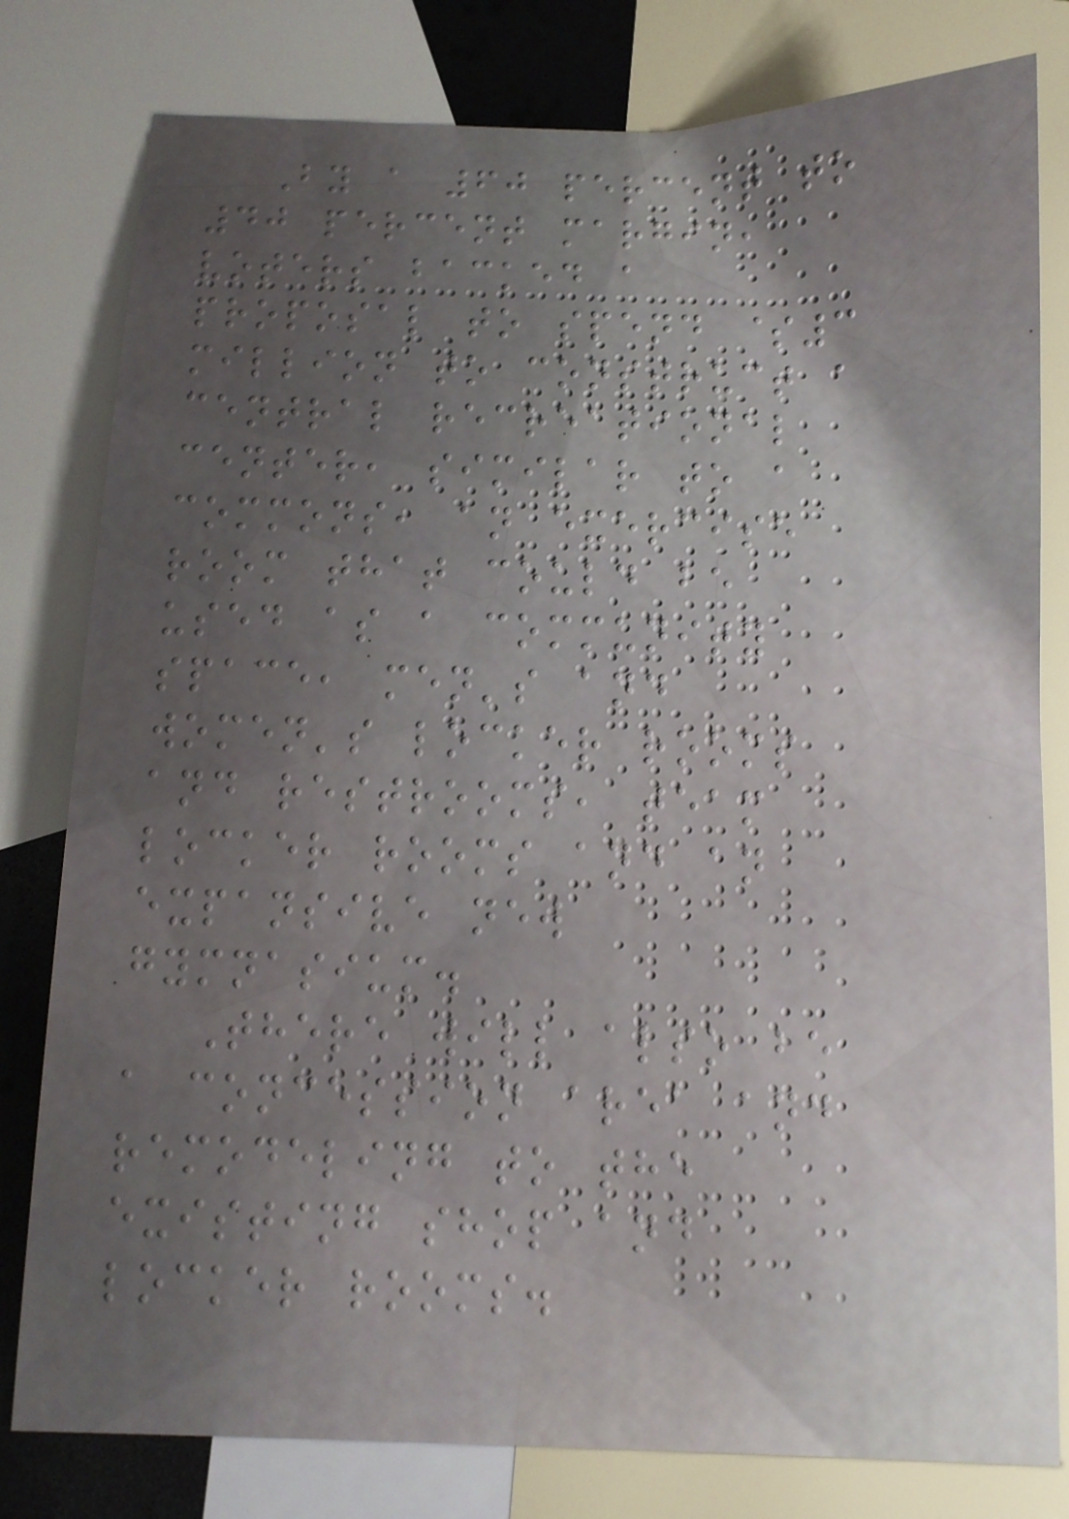By a 60 percent to
40 percent margin,
voters backed a
proposal to spend $3
million to construct a
central recreational
center, similar to a
commons, an exercise
room that could be
used as a community
space, men's and
women's locker rooms
and restrooms, team
locker rooms and an
expansive new
gymnasium.
There will also be
a concession area and
remodeling to the
existing shop and
locker rooms.
